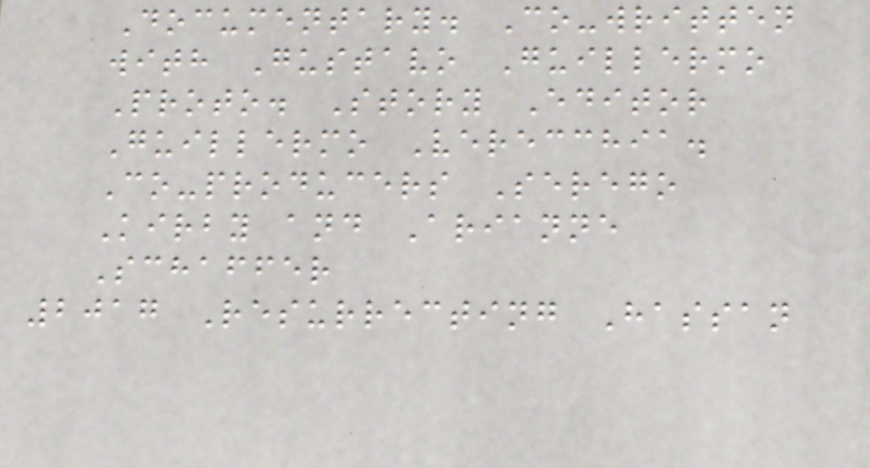Documentary. Co-written
with Gustavo Guillermo
Proto. Story Editor
Guillermo Verecchia.
Co-producers Serego
Kirby and Arianne
Schaffer
2017 Resurrecting Hassan
